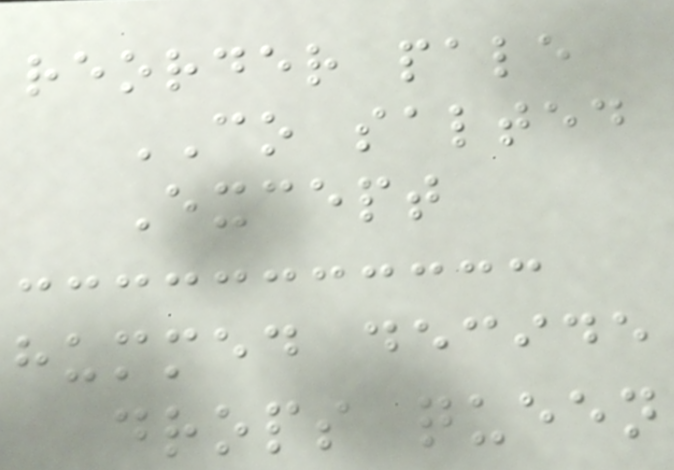reorder pale
CO salted
Except
hummed decide
drops queen
